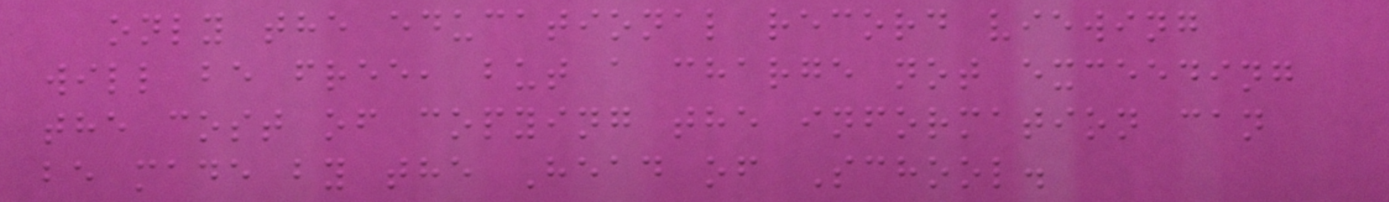only the educational record viewing
will be free, but a charge not exceeding
the cost of copying the information can
be made by the Head of School.
